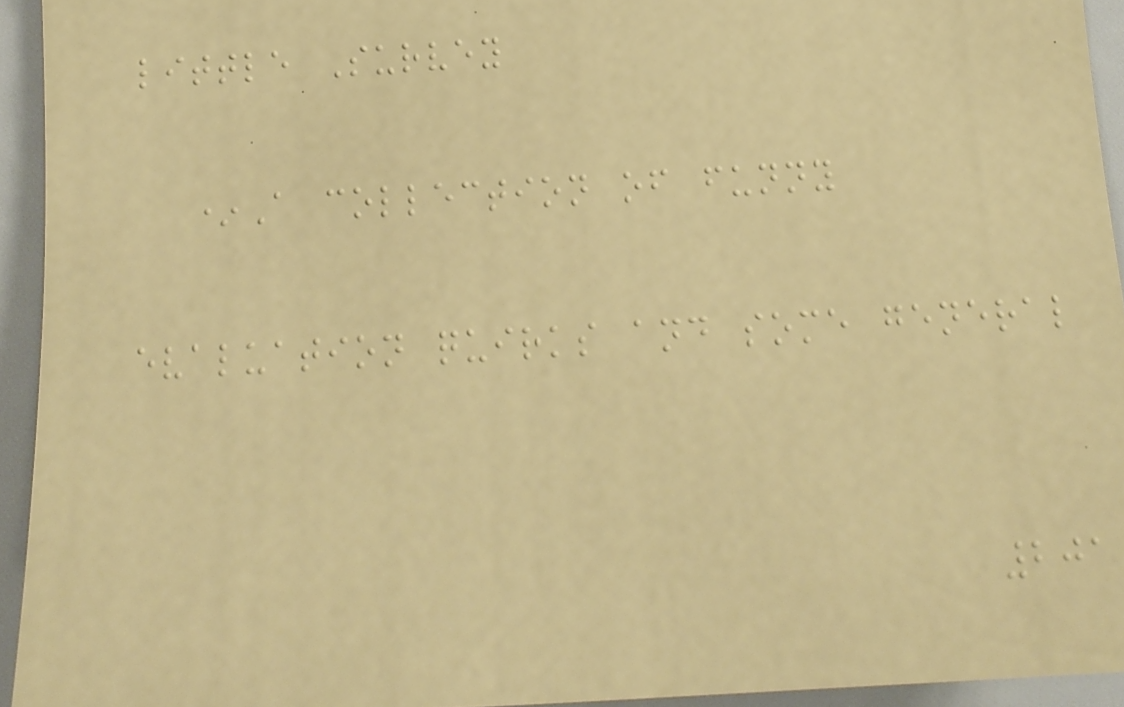little Survey
*A collection of funny
evaluation quirks and some general
201
